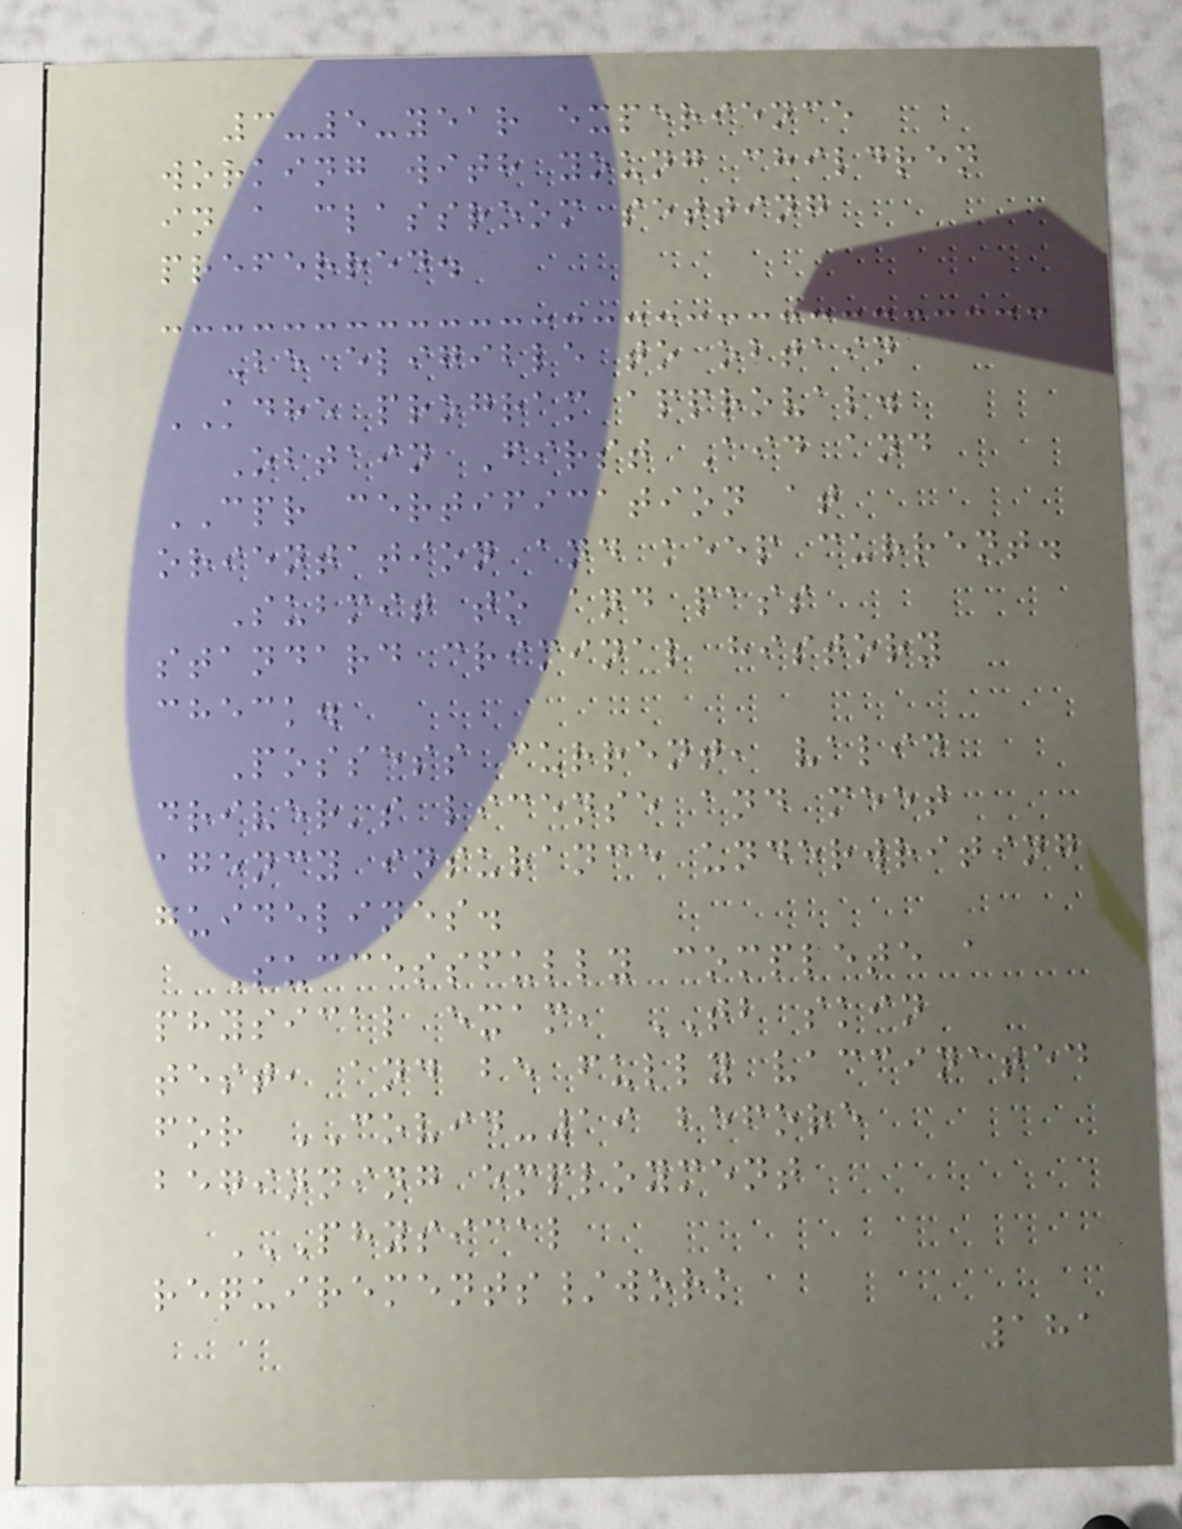3-5-year experience
working with young children
in a classroom setting
preferred.
Be eligible to obtain
KDHE program approval.
Obtain First Aid and
CPR certification at
orientation and keep current.
Submit to and pass
standard criminal history
check.
Possess current, valid
driver's license and meet
agency insurance underwriting
guidelines.
Successfully complete a
physical exam, TB skin
test, and be fully vaccinated
for COVID-19 before
beginning employment
PHYSICAL
REQUIREMENTS/WORK
181
